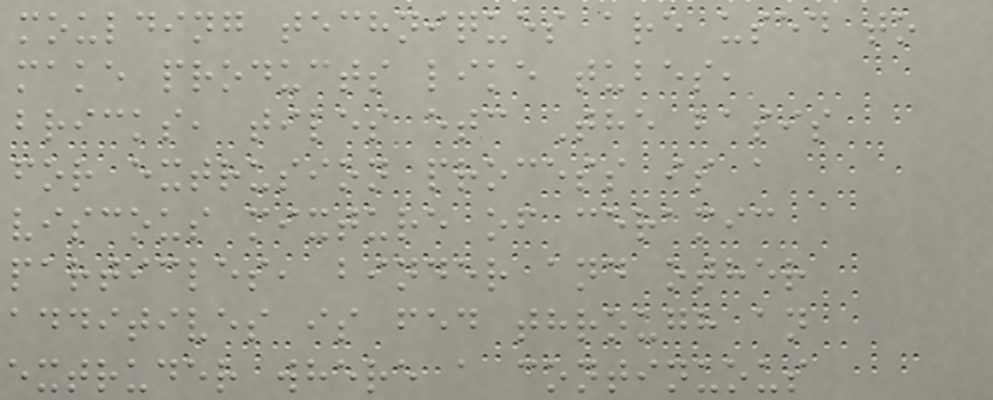moulding techniques are used to
make products like tubes,
bricks, tiles etc The basis
for extrusion process is a
viscous mixture of ceramic
particles, binder and other
additives is fed through an
extruder where a continuous
